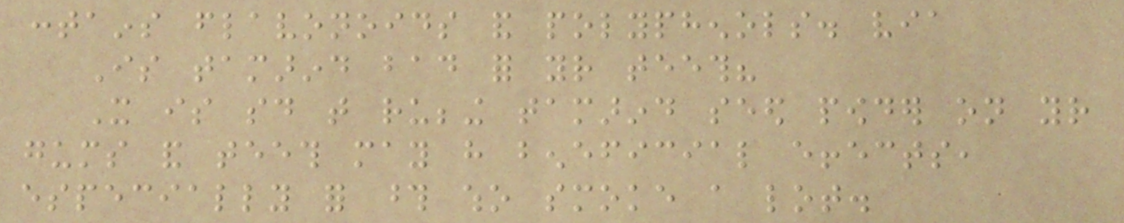contains flavonoids and polyphenols. via
Is tamarind bad for your teeth?
It is said that rubbing tamarind seed powder on your
gums and teeth may have beneficial effects,
especially for those who smoke a lot.
